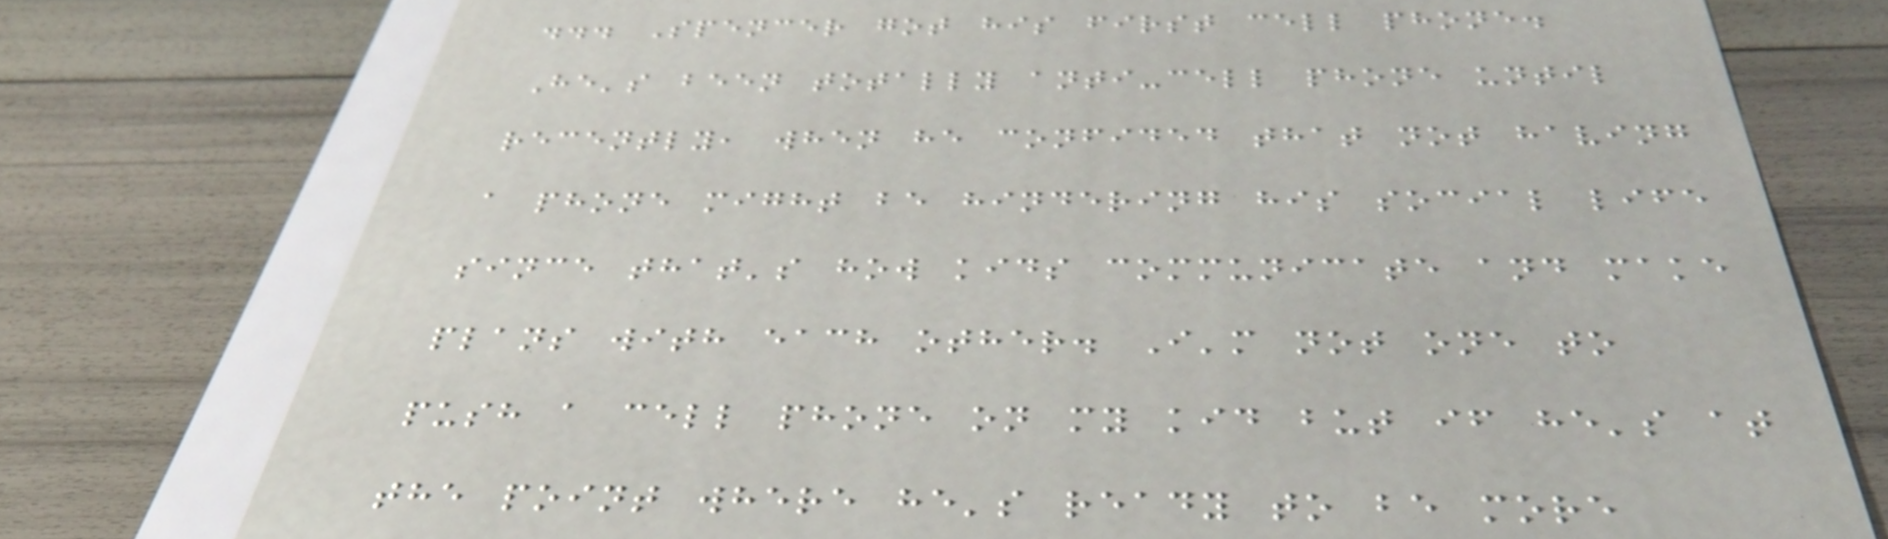... Spencer got his first cell phone.
He's been totally anti-cell phone until
recently, when he confided that not having
a phone might be hindering his social life
since that's how kids communicate and make
plans with each other. I'm not one to
push a cell phone on my kid but if he's at
the point where he's ready to be more
